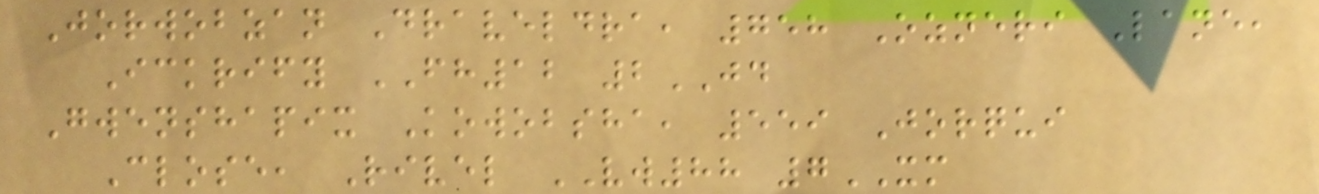Jorwobzan Draveldra, 758 Ozneri Lane,
Ickrify FH12 2JD
Gwenshapix Kowobsha, 559 Jorqui
Close, Rivel VW88 7XM
